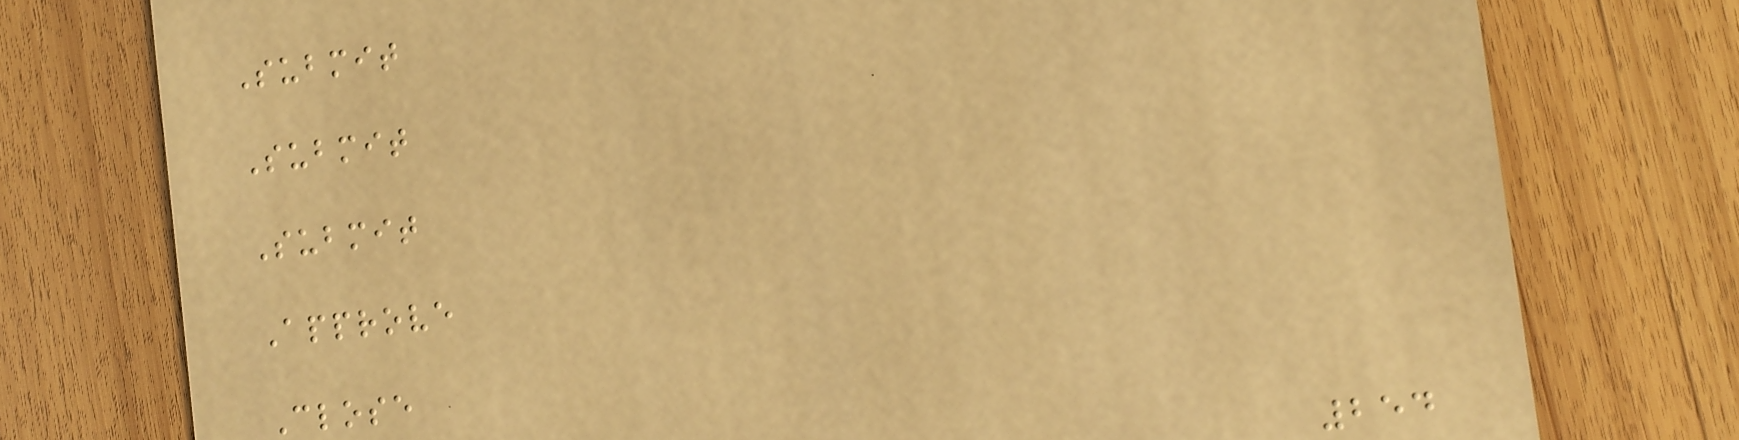Submit
Submit
Submit
Approve
Close
254
